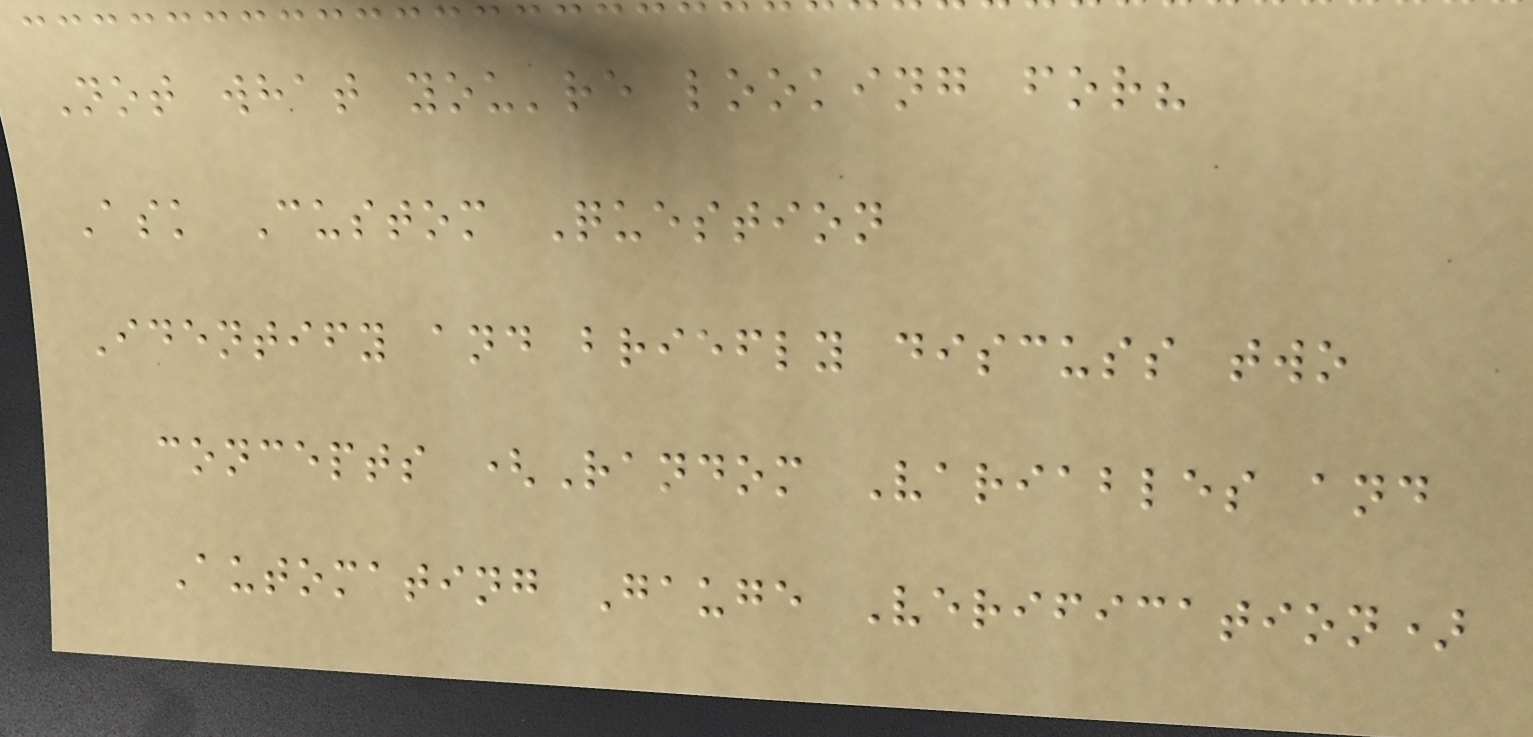Not what you're looking for?
Ask Custom Question
Identify and briefly discuss two
concepts (Random Variables and
Automating Gauge Verification)
